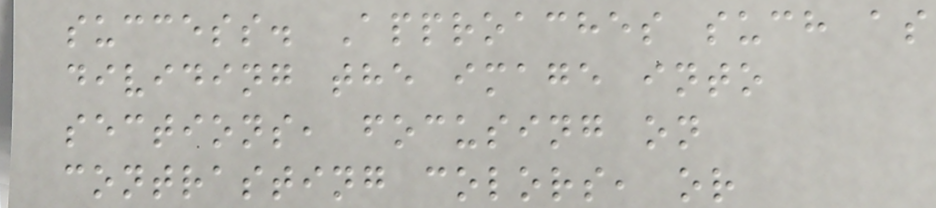success. Approaches such as
dividing the image into
sections, focusing on
contrasting colors, or
